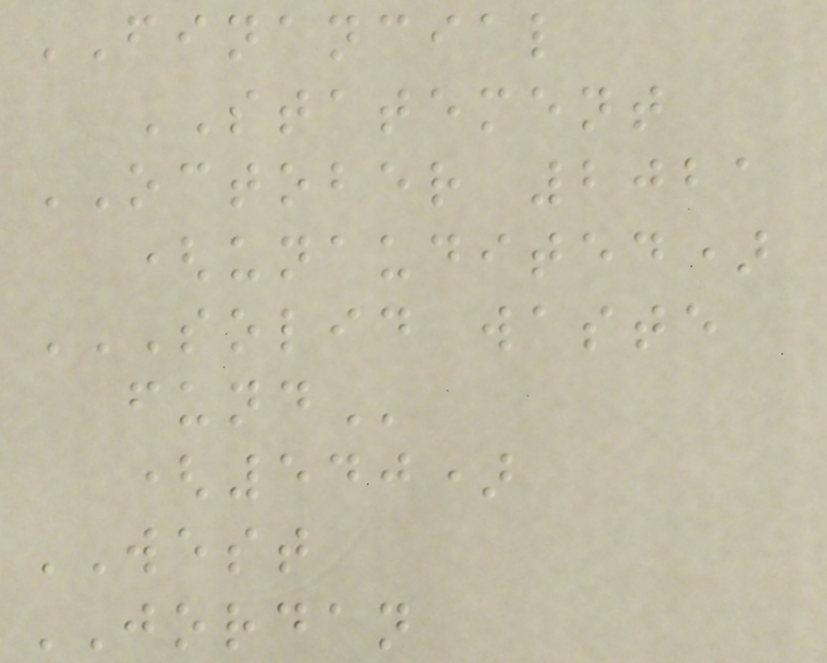FINANCIAL
STATEMENT
OCTOBER 2021
(unaudited)
SOLID WASTE
FUND
(540)
WEST
JORDAN
